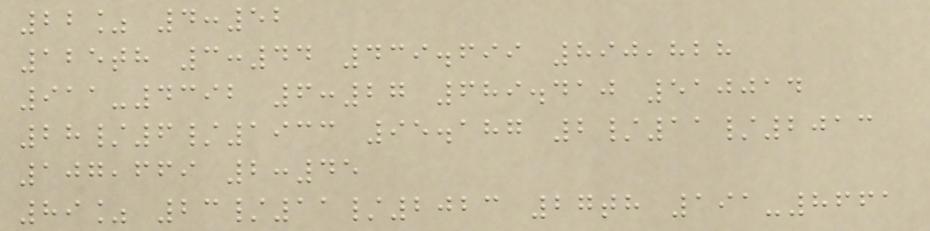22% 4:52
125th 3:44 439.699 890,828
911-4392 6:27 689.410 510014
28/6/1933 95.187 2/11/2013
107,669 2:45
89% 23/11/2023 27th 191-8661
